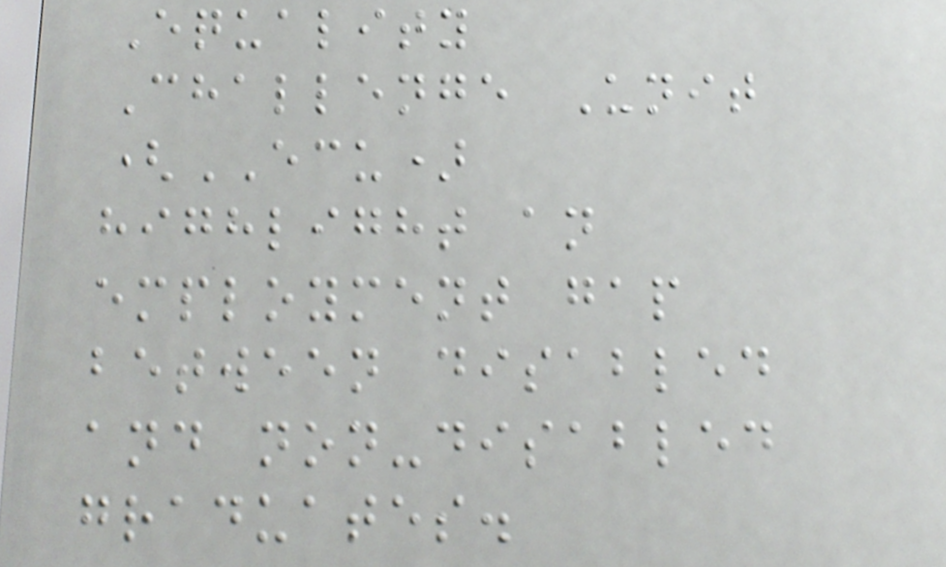Equality
Challenge Unit
(ECU)
highlight an
employment gap
between disabled
and non-disabled
graduates.
